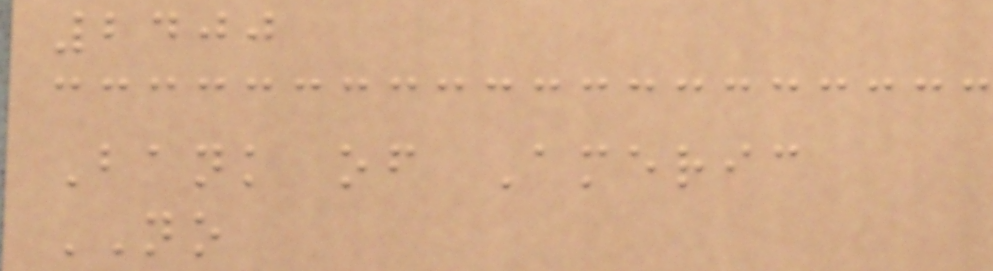2400
Bank of Americ
NO
